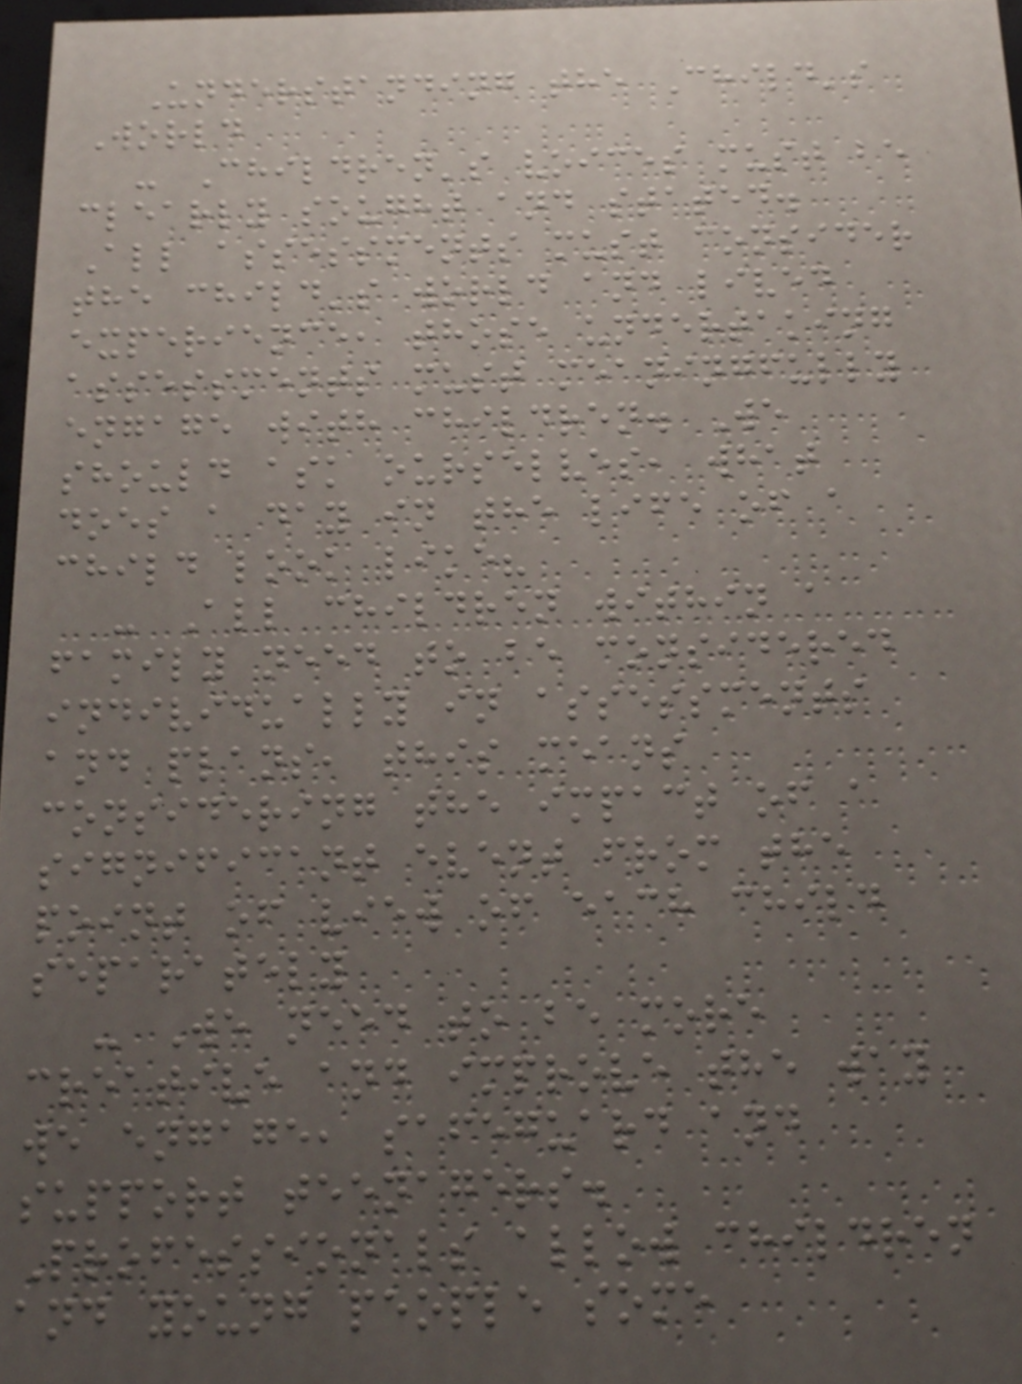Understanding the Child's
World
- Children's voices must be
clearly sought and stated.
All assessments must consider
the child's world and lived
experience, those undertaking
assessments must meaningfully
engage with children. We
should ask ourselves, what
does a day in the life of a
child look like?
- All children within a
family need to be considered
individually in assessments
and plans, this means
considering the impact of a
significant event from the
point of view of each child
separately
- We need to be more
creative and improve the way
we engage, safeguard and
support teenagers.
Professionals allow children
and young people some
